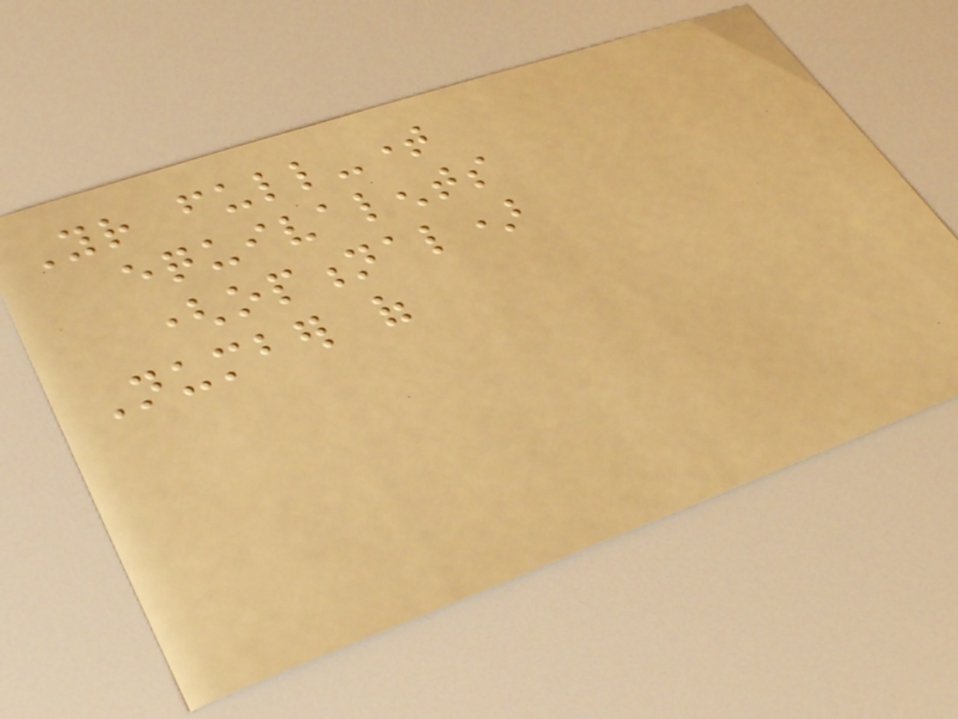Your full-time
equivalents
(optional)
Number of
